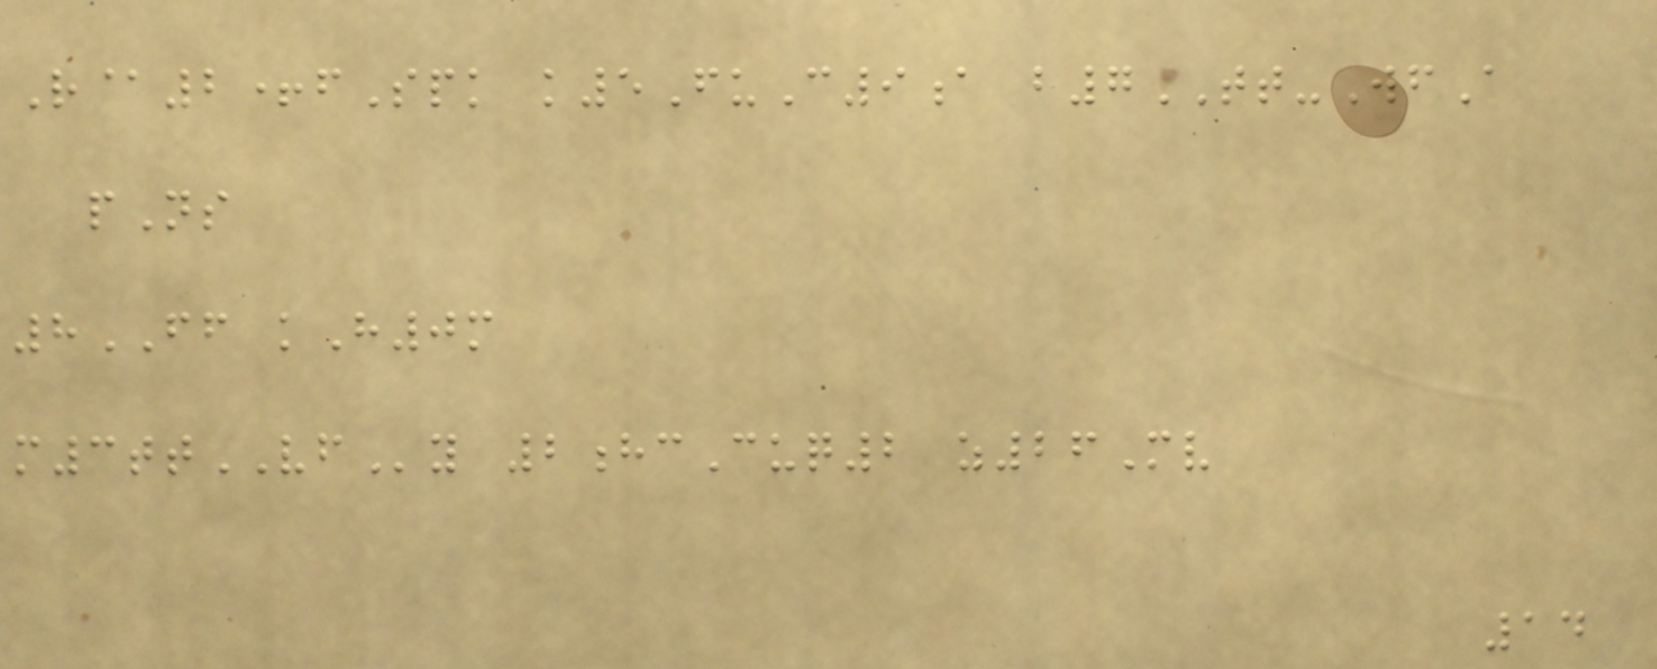R@2+fSpk k5FuC9a b7TT-WfA
pNs
8FF kH0m
m3ttVFy 2hcCuq2 z26Mv
14
